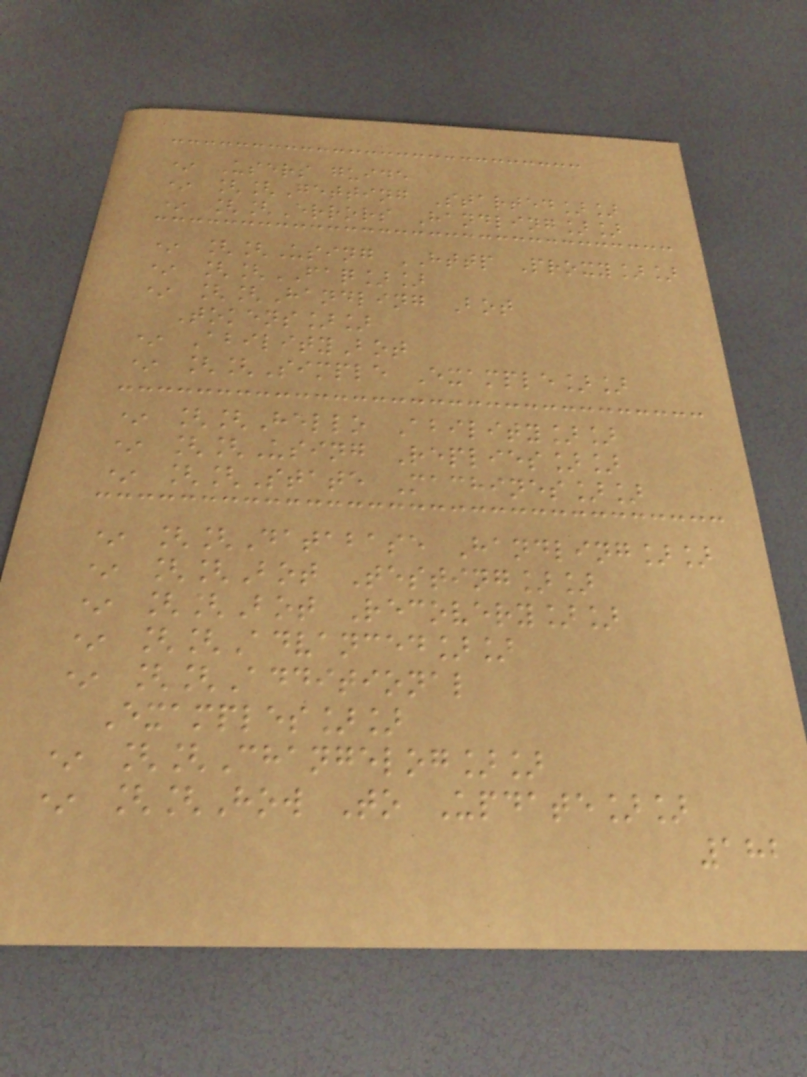* Users guide
* [[Getting Started]]
* [[Errors Handling]]
* [[Using HTTP Proxy]]
* [[FAQ]]
* [[Handling Bot
Tokens]]
* AbilityBot
* [[Simple Example]]
* [[Hello Ability]]
* [[Using Replies]]
* [[State Machines]]
* [[Database Handling]]
* [[Bot Testing]]
* [[Bot Recovery]]
* [[Advanced]]
* [[Additional
Examples]]
* [[Changelog]]
* [[How To Update]]
182
